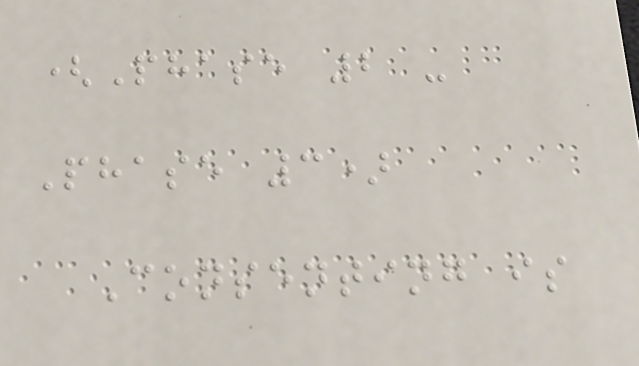(Phase 2 -
Phase 3)
Consenting is
